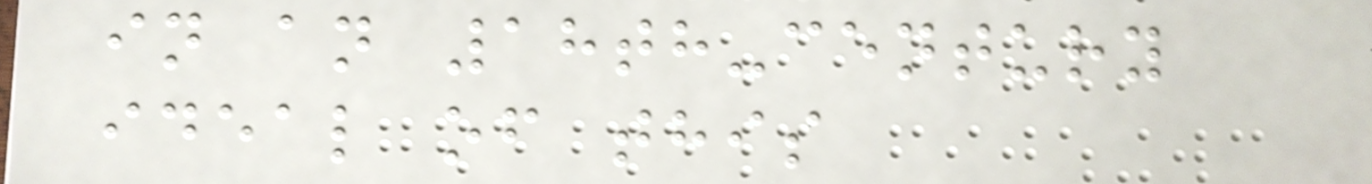in an 18th-century
ideal of this
